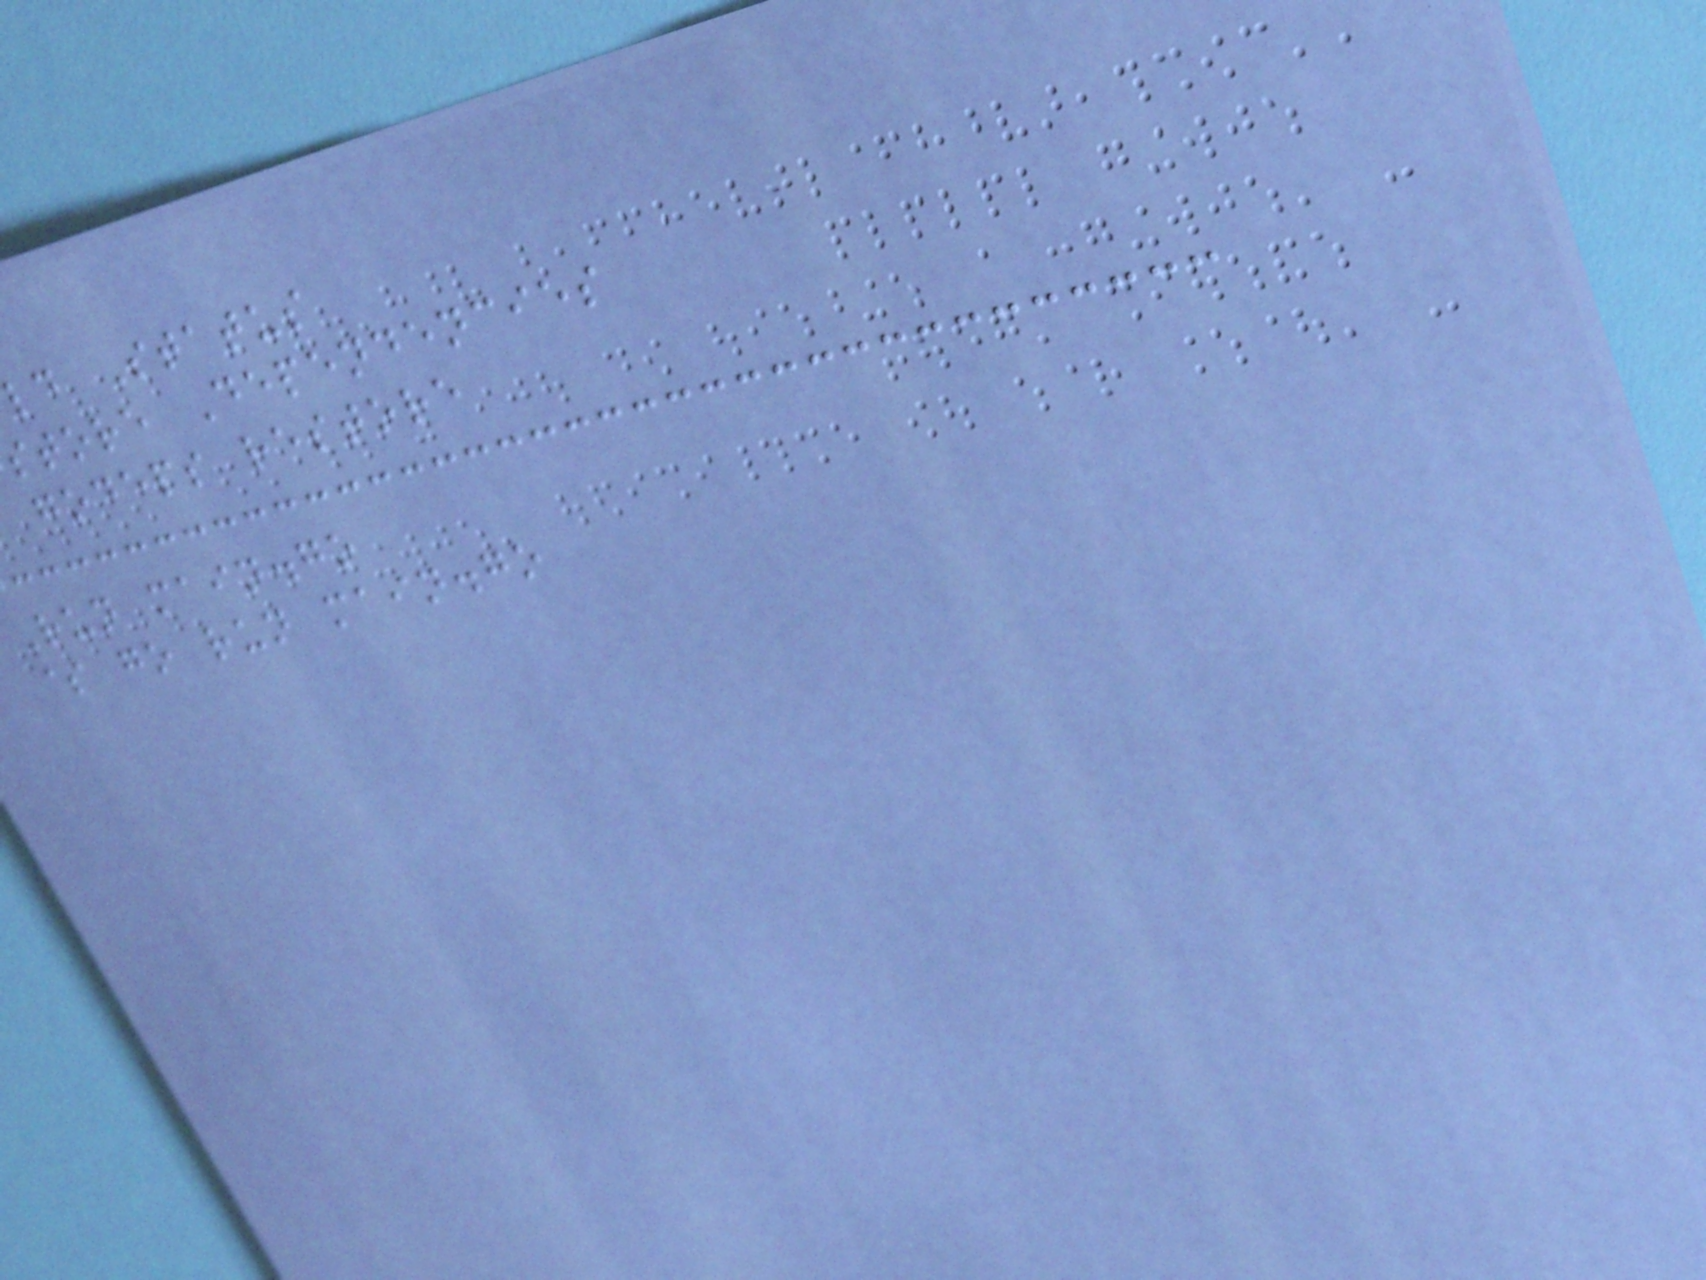ld Status
store Dependencies
godeps restore
Run main.go
$ go run main.go
